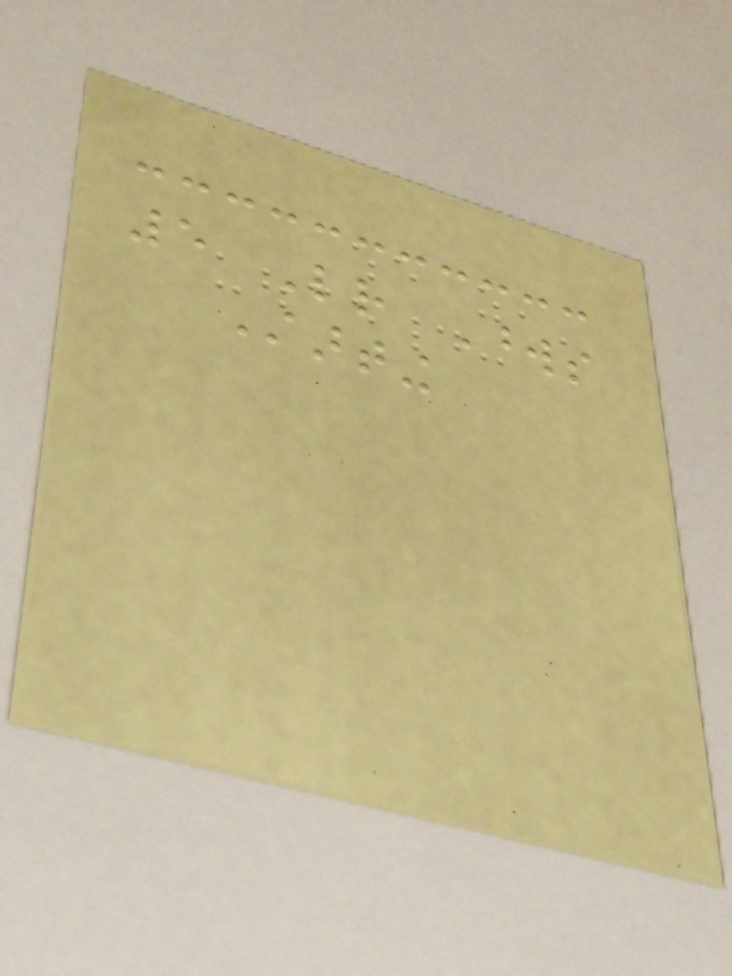5 Letter Words
Starting
